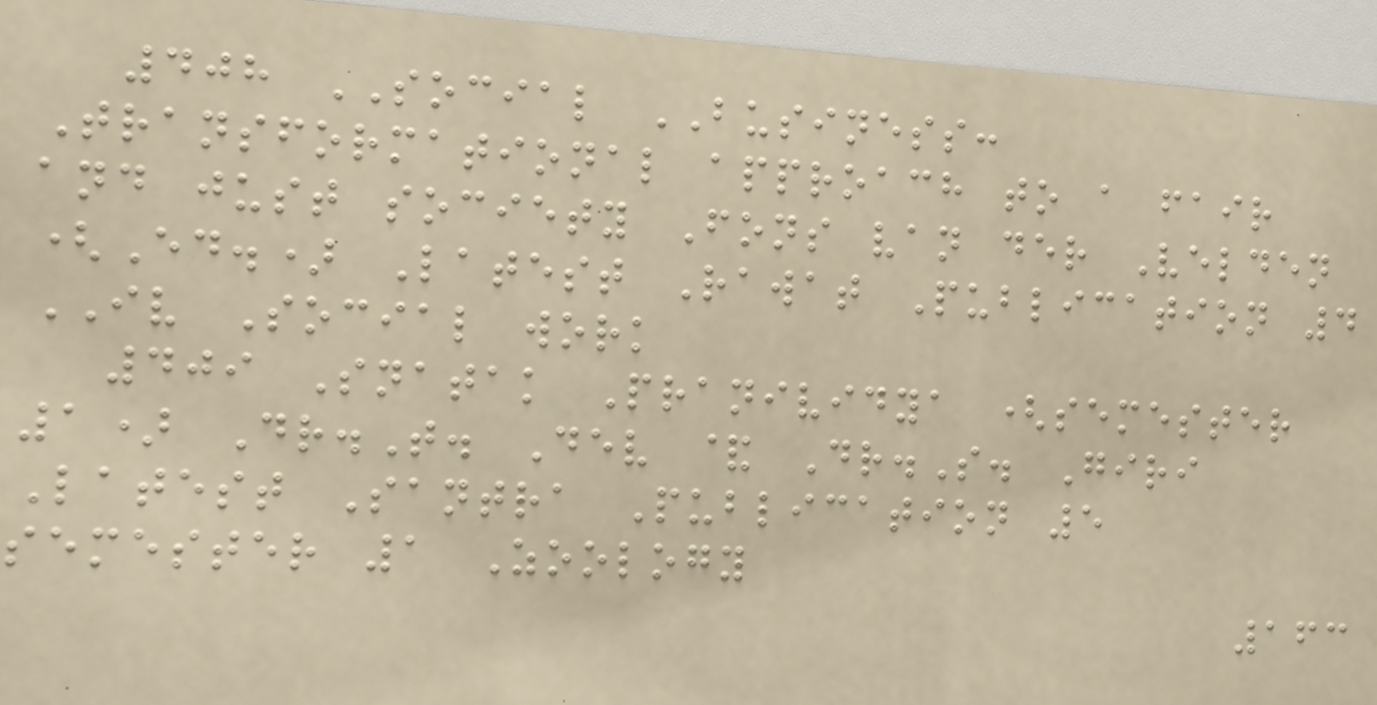408 SOCIAL BUSINESS:
Transformational approach to a fair
and just society Fons van der Velden
(Ed.) Latest Rawat Publication 4
IV Social work
409 Snatak Pranividya (semester
1) Dr.T. Dev & Dr.S. Giri
Latest Santra Publication 5
semester 1 Zoology
163
